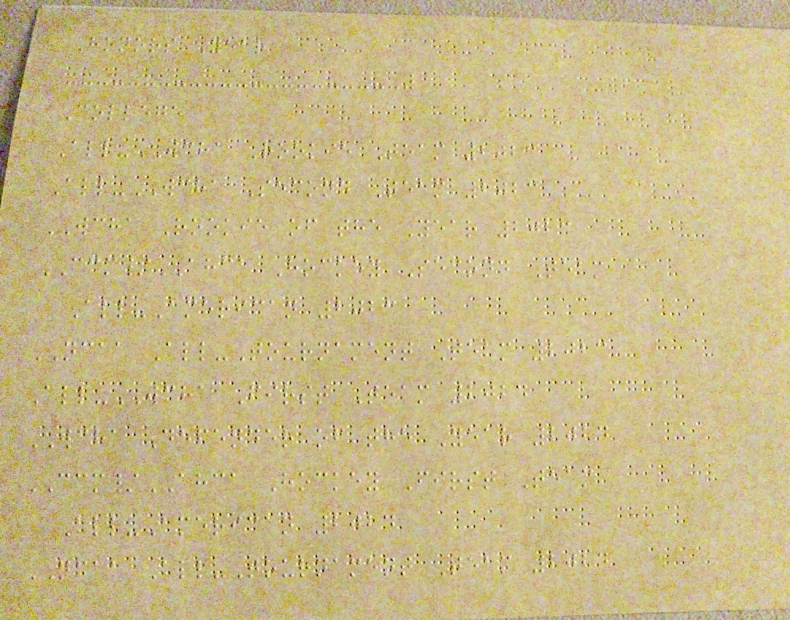Honors Year
College
All-WCHA Rookie Team 2023
All-WCHA Second Team 2023
WCHA Rookie of the Year 2023
CCM/AHCA Hockey Second Team
All-American 2023
NCAA All-Tournament Team 2023
All-WCHA First Team 2024
WCHA Defender of the Year 2024
CCM/AHCA Hockey First Team
All-American 2024
NCAA All-Tournament Team 2024
